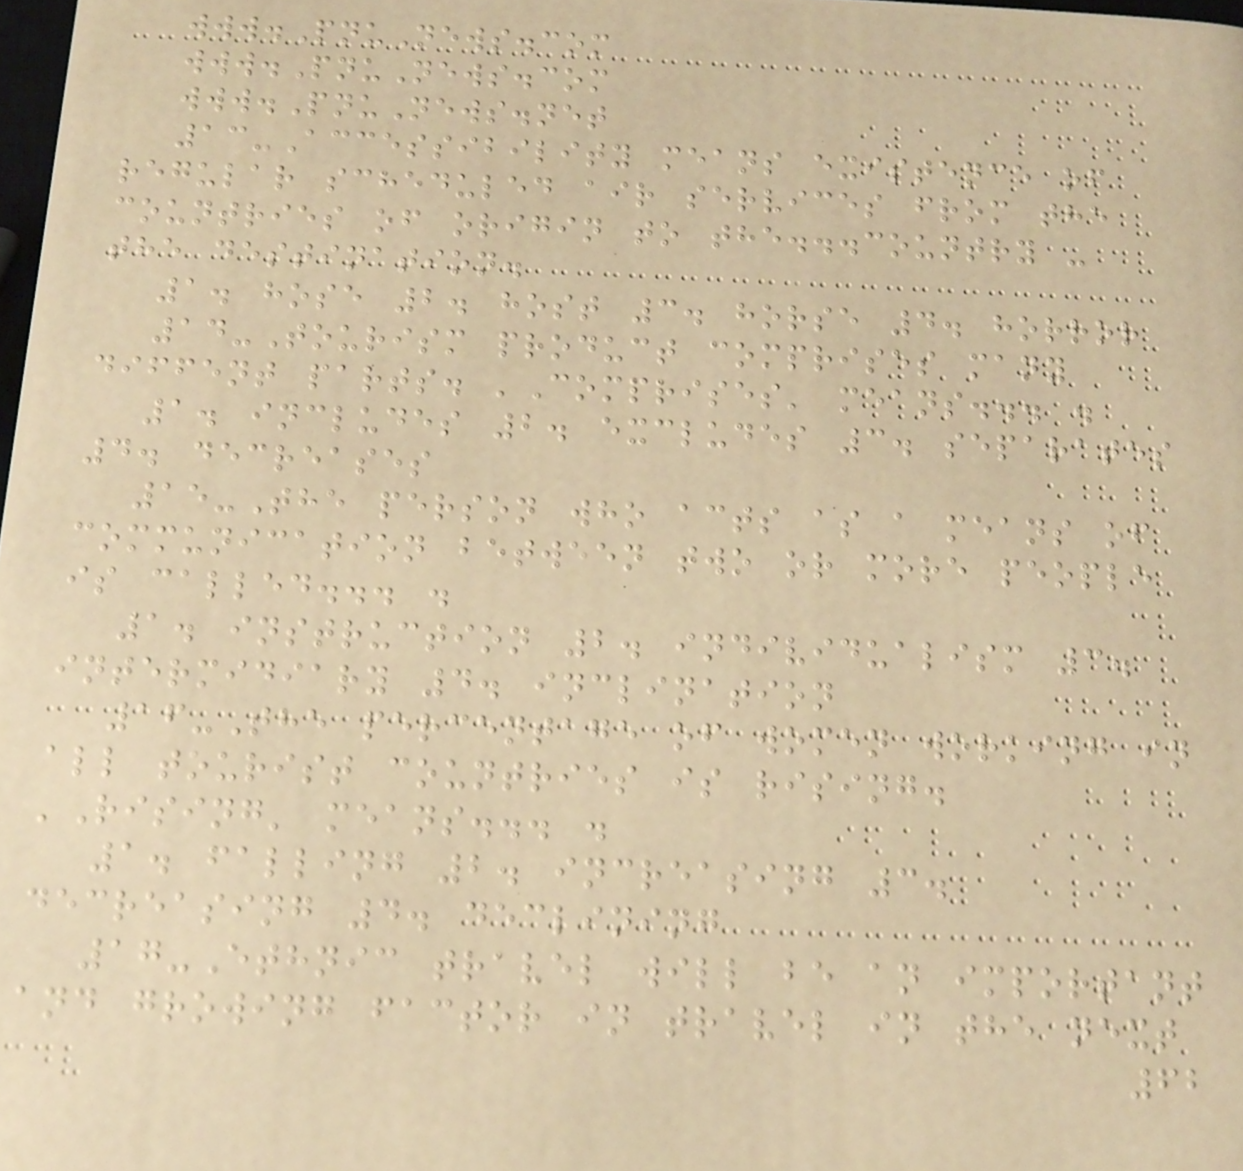www.PnuNews.com
www.PnuNews.com
www.PnuNews.net
13-Accessibility means existence of
regular scheduled air services from the
countries of origin to the...country -
the destination.
1. hose 2. host 3. horse 4. horror
14-Tourism product comprises many
diffent parts. 'Comprises' means... .
1. includes 2. excludes 3. separates
4. decreases
15-The person who acts as a means of
communication between two or more people
is called... .
1. instruction 2. individualism 3.
intermidiary 4. inclination
16-The percentage of women working in
all tourist countries is rising.
'Rising' means... .
1. falling 2. increasing 3.
decreasing 4. declining
17-Ethnic travel will be an important
and growing factor in travel in the next
62
